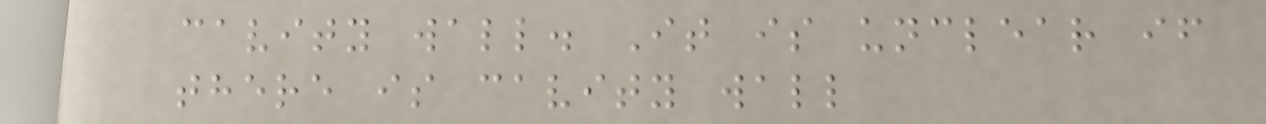cavity wall. It is unclear if
there is cavity wall
